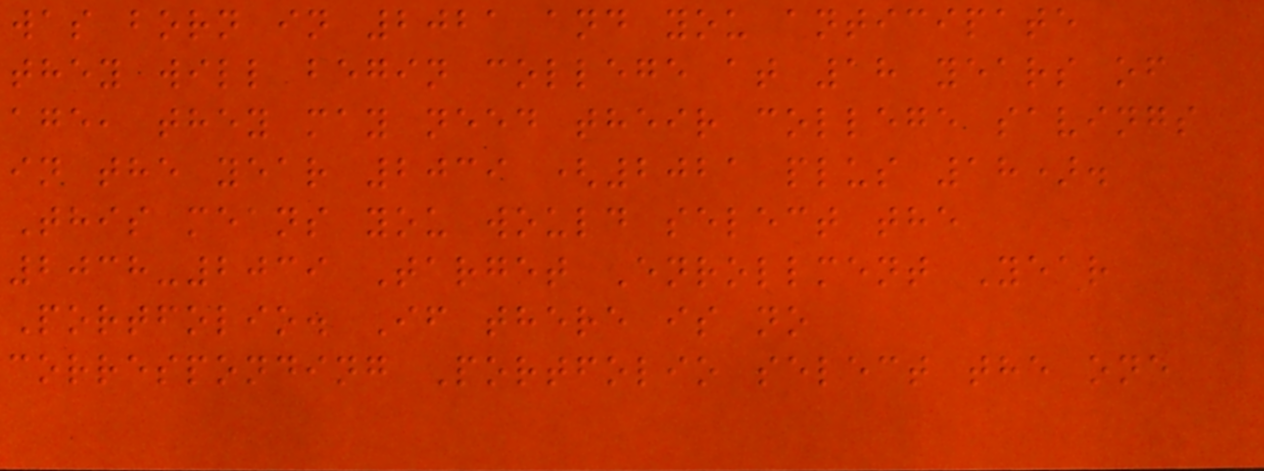was born in 2021 and you anticipate
they will begin college at 18 years of
age, they may need their college savings
in the year 2039 (2021 plus 18).
This means you would select the
2038-2039 Target Enrollment Year
Portfolio. If there is no
corresponding Portfolio select the one
